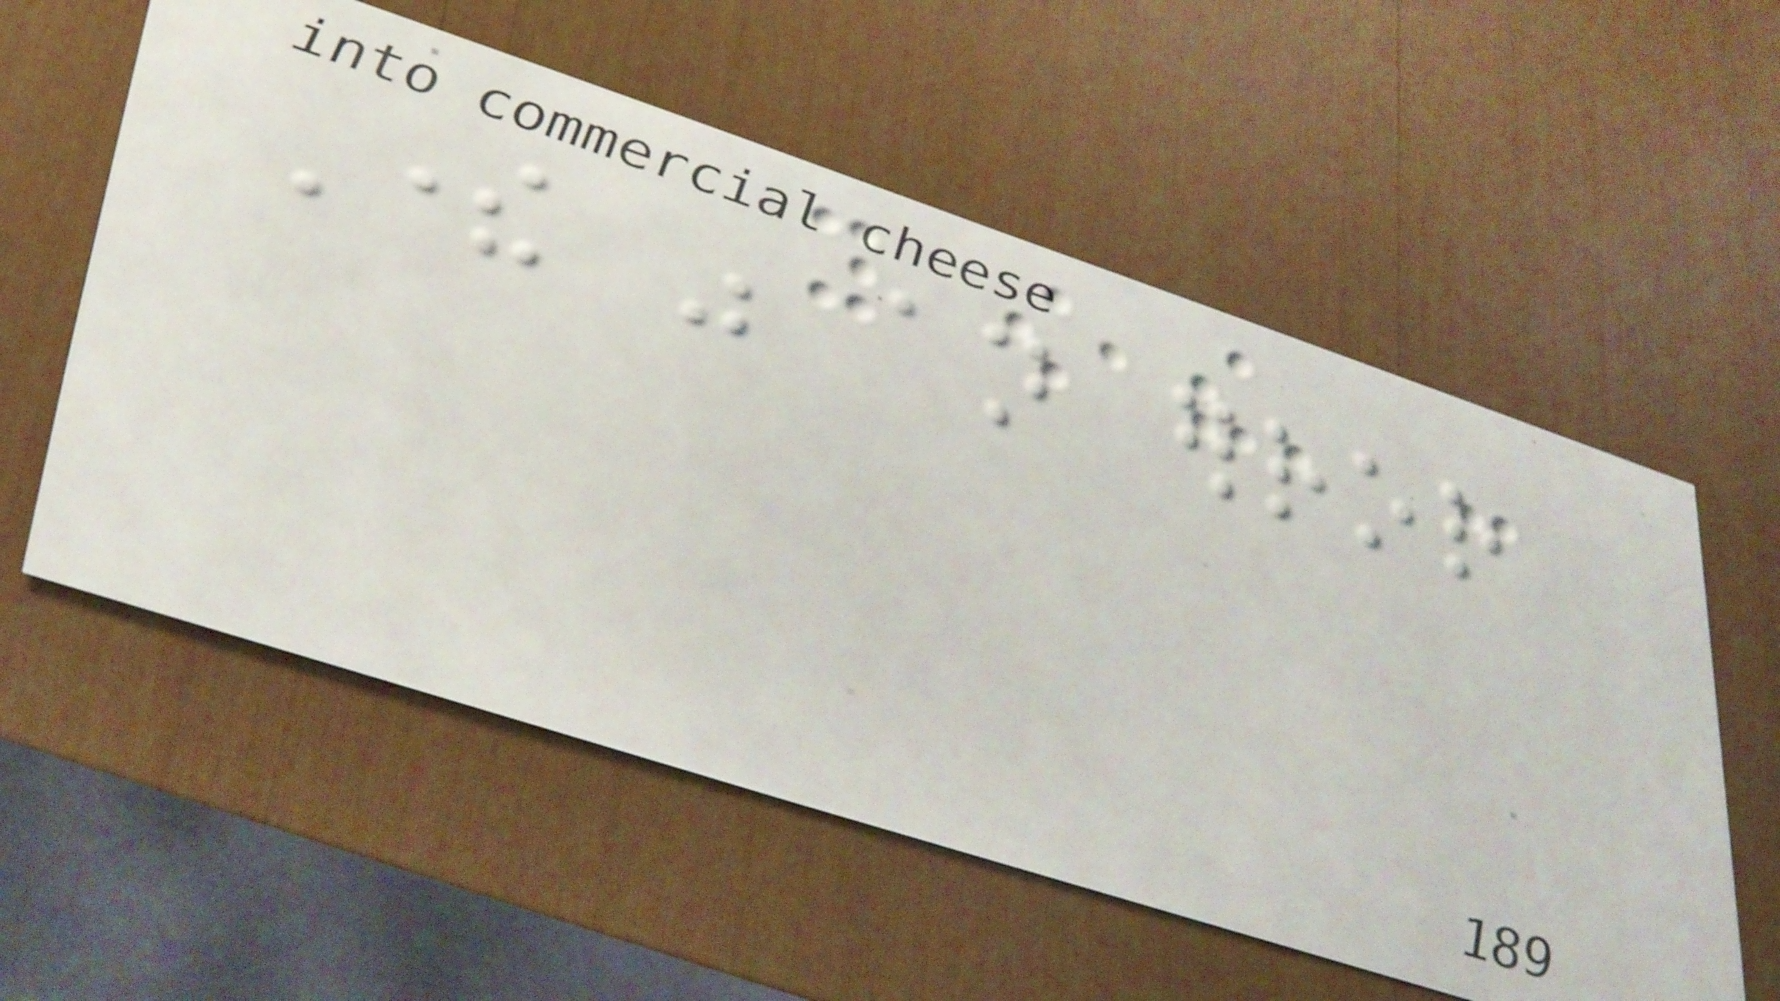There was an error
